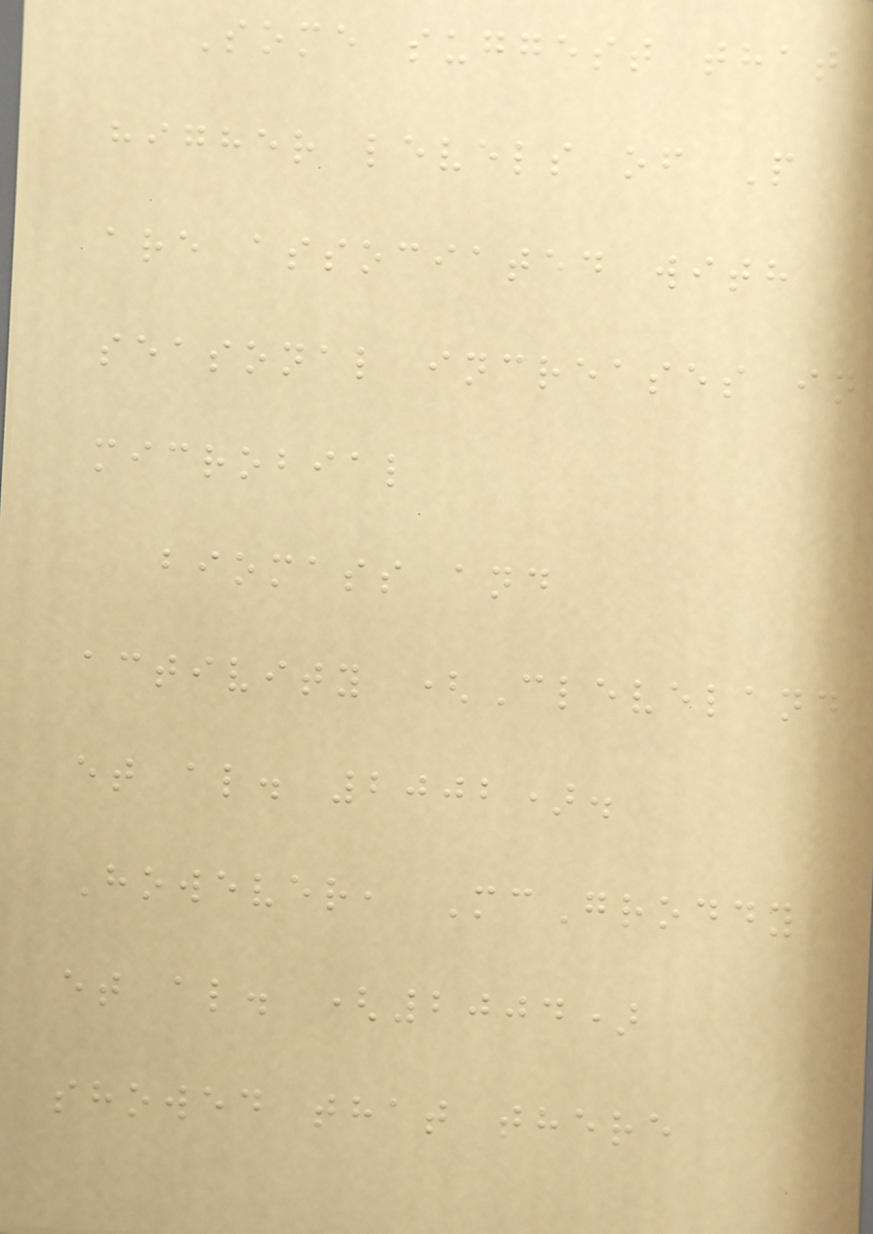Some suggest that
higher levels of P
are associated with
seasonal increases in
microbial
biomass and
activity (Cleveland
et al. 2002).
However, McGroddy
et al. (2004)
showed that there
